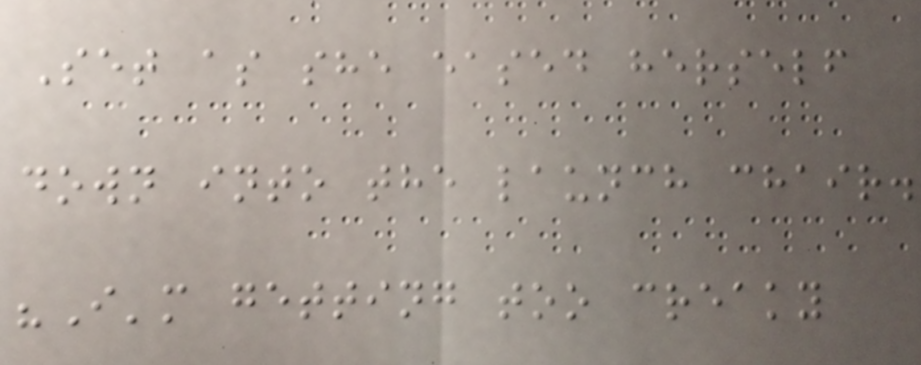Set as she eased herself
down into the launch chair.
"I'm getting too creaky
